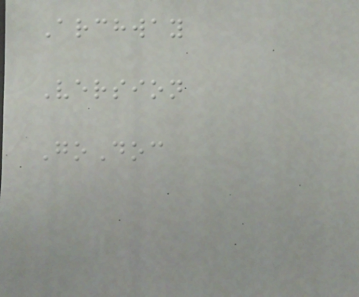Archway
Version
GoDoc
